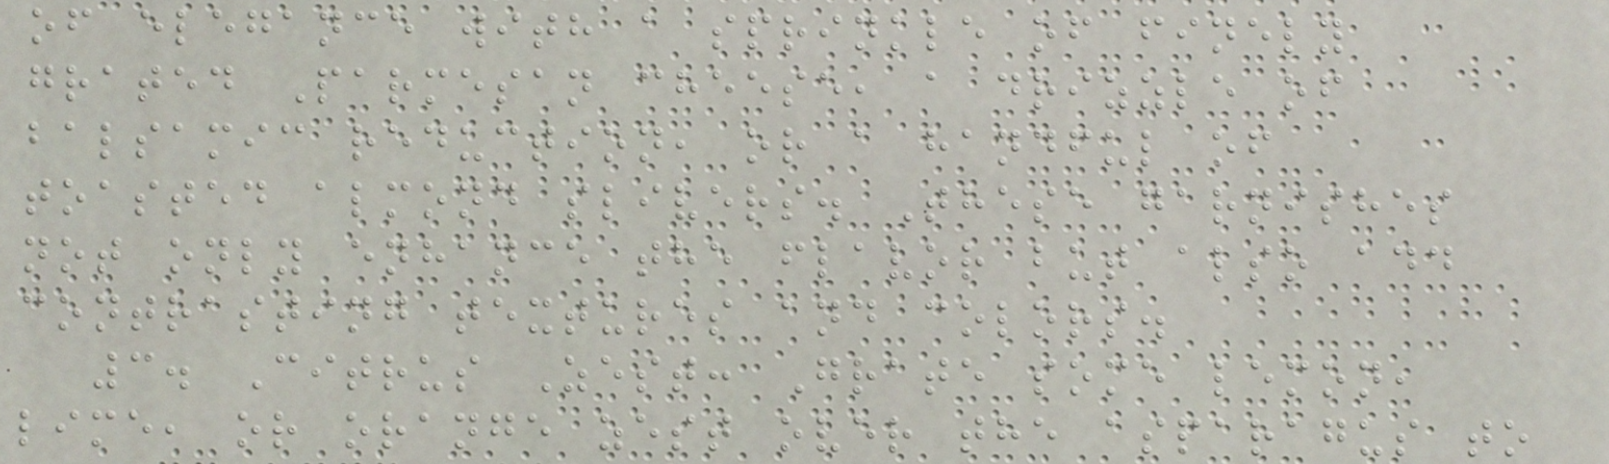of elegance with a sprinkle of finely
grated Parmesan cheese, a drizzle of
balsamic reduction, or a handful of
toasted almond slivers. These garnishes
not only enhance the flavor but also add
contrasting textures and colors.
3. Citrus Zest: Grate some lemon,
lime, or orange zest over the asparagus to
